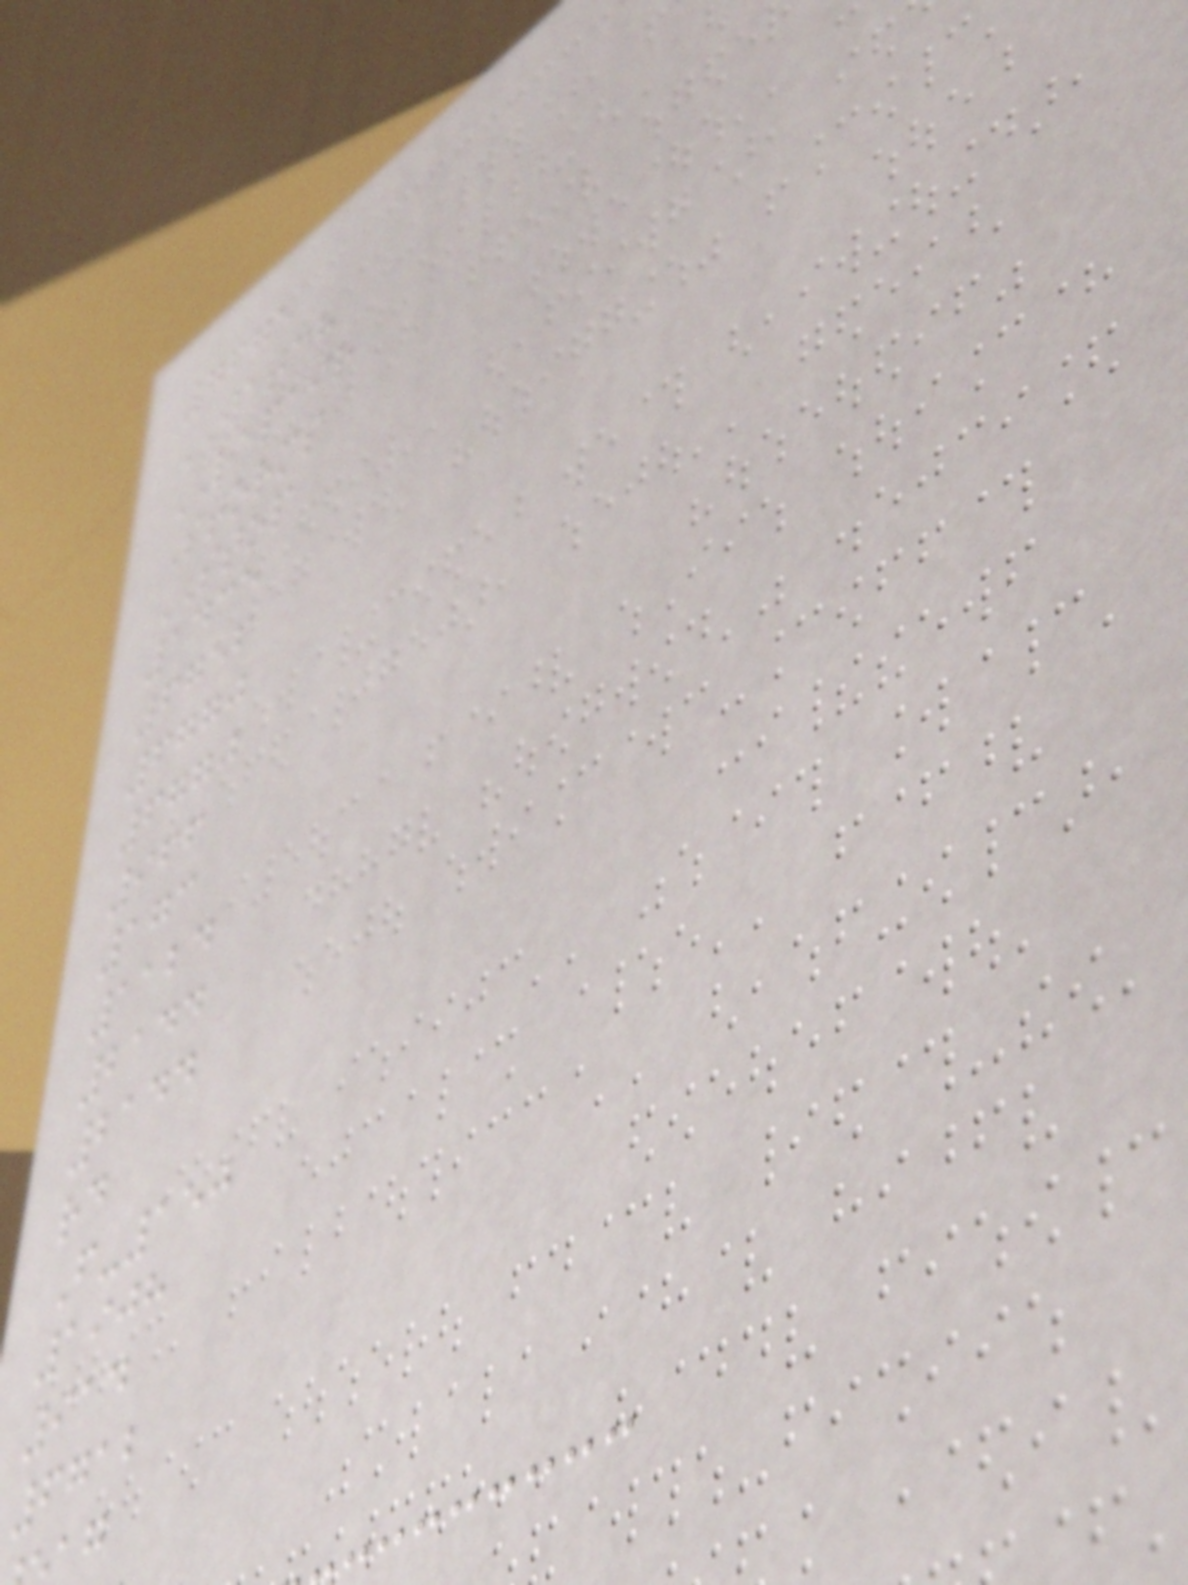7675
WATCH
REPAIR
Storms
STOP
1435
6756
6770
6770
966
173
1124
2144
2144
rd
F-150
1908
914
6712
